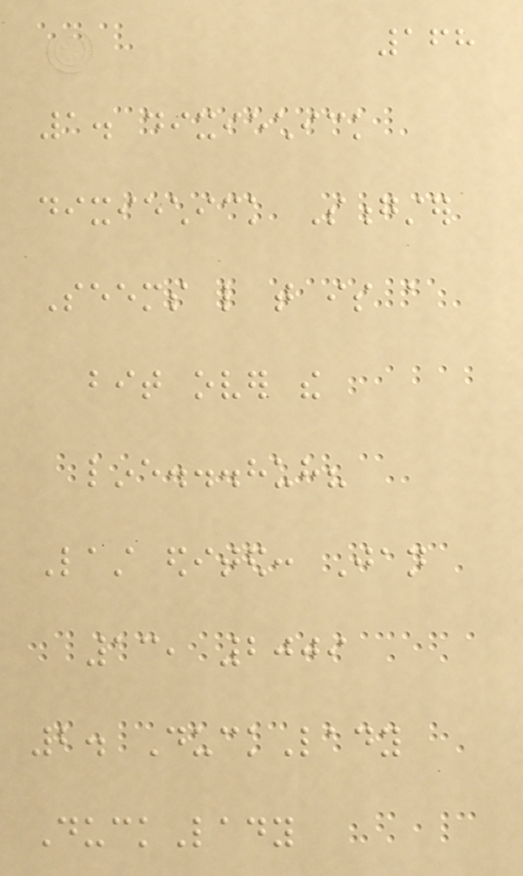168
1. dixiechick
dixiechick Songster
Seems like that is a
bit over the
line...huh?
Last edited: Jan
13, 2009
2. DuckLady
DuckLady
